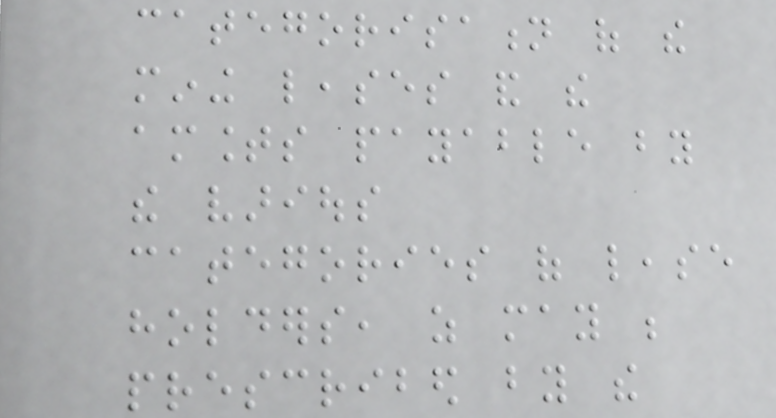categorisation of the
mining leases and the
amounts payable by
the various
categories of lease
holders, as may be
prescribed by the
